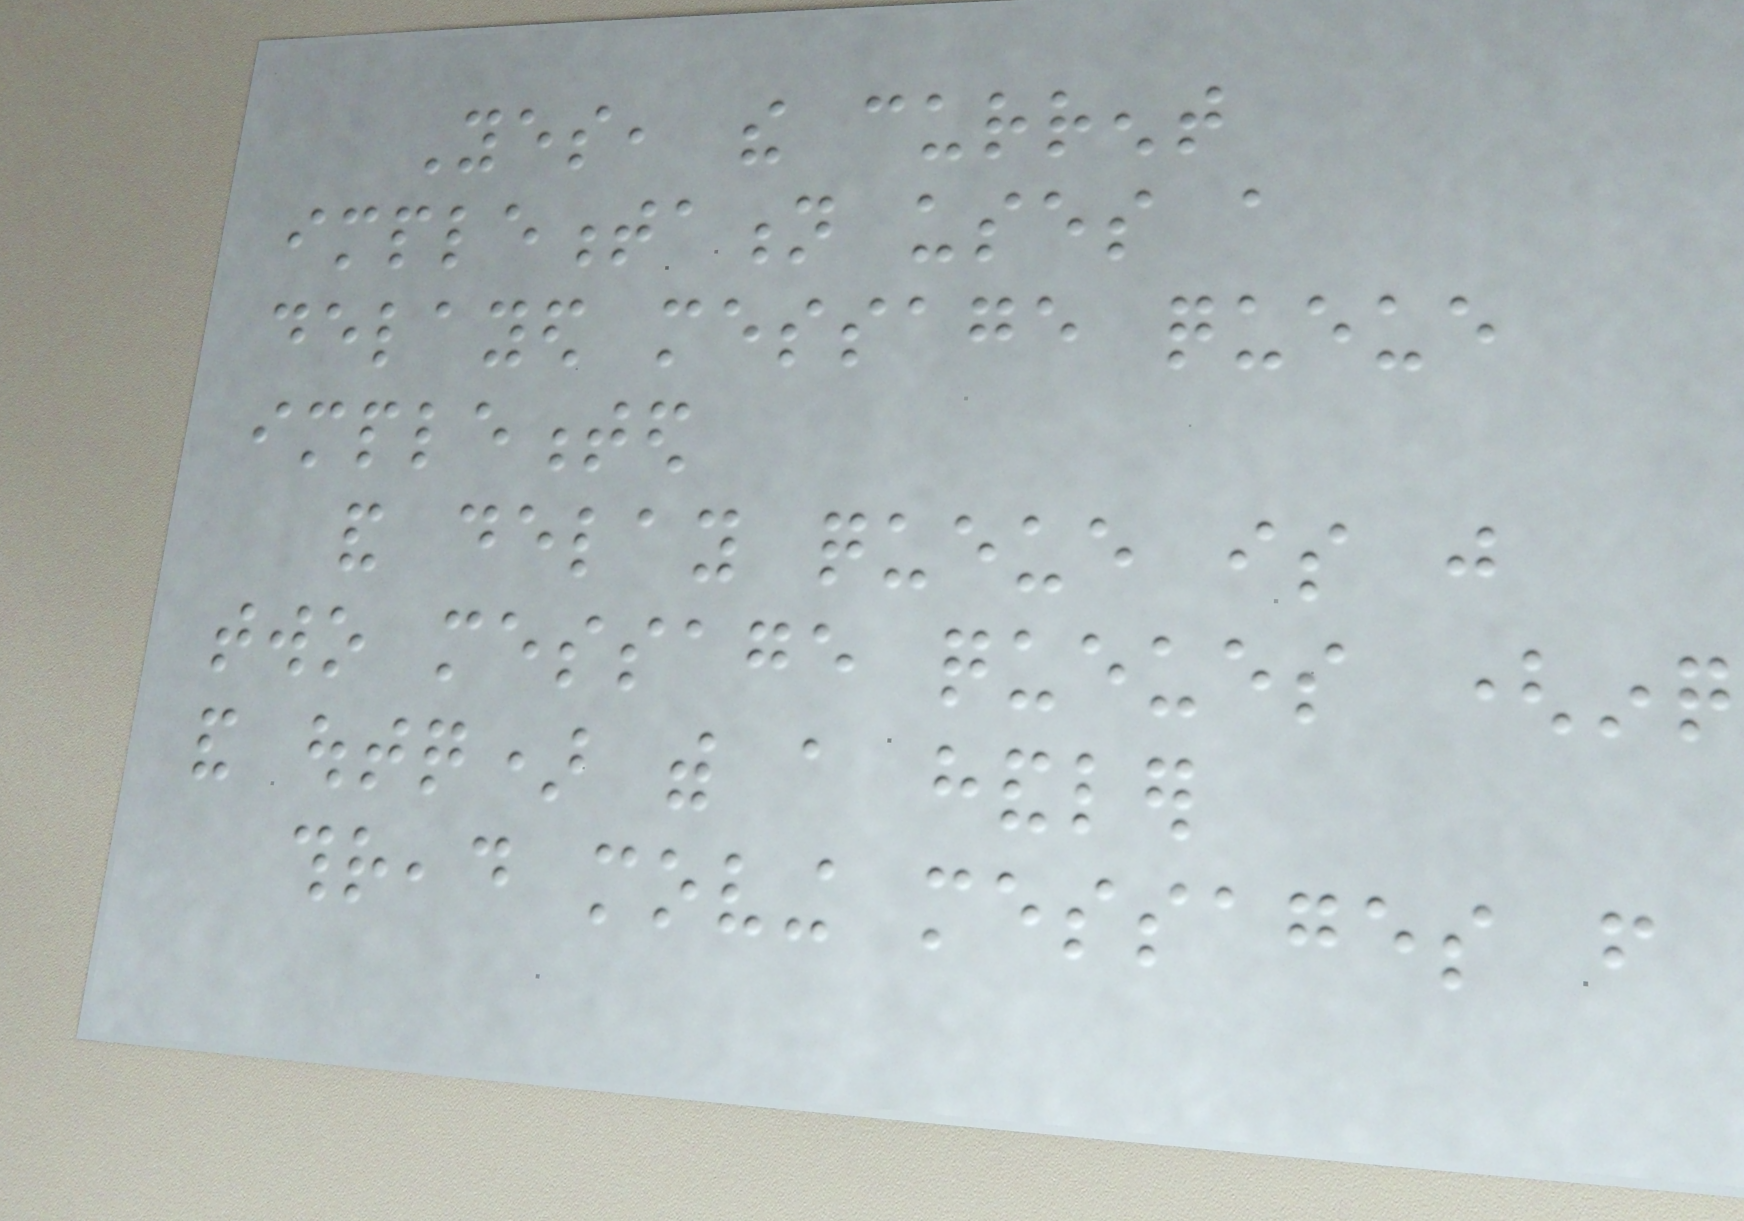Yes, the current
implementation uses a
delayed message queue
implemented
and delay queue is just
two message queues (inq
and outq) with a handler
thread moving messages from
